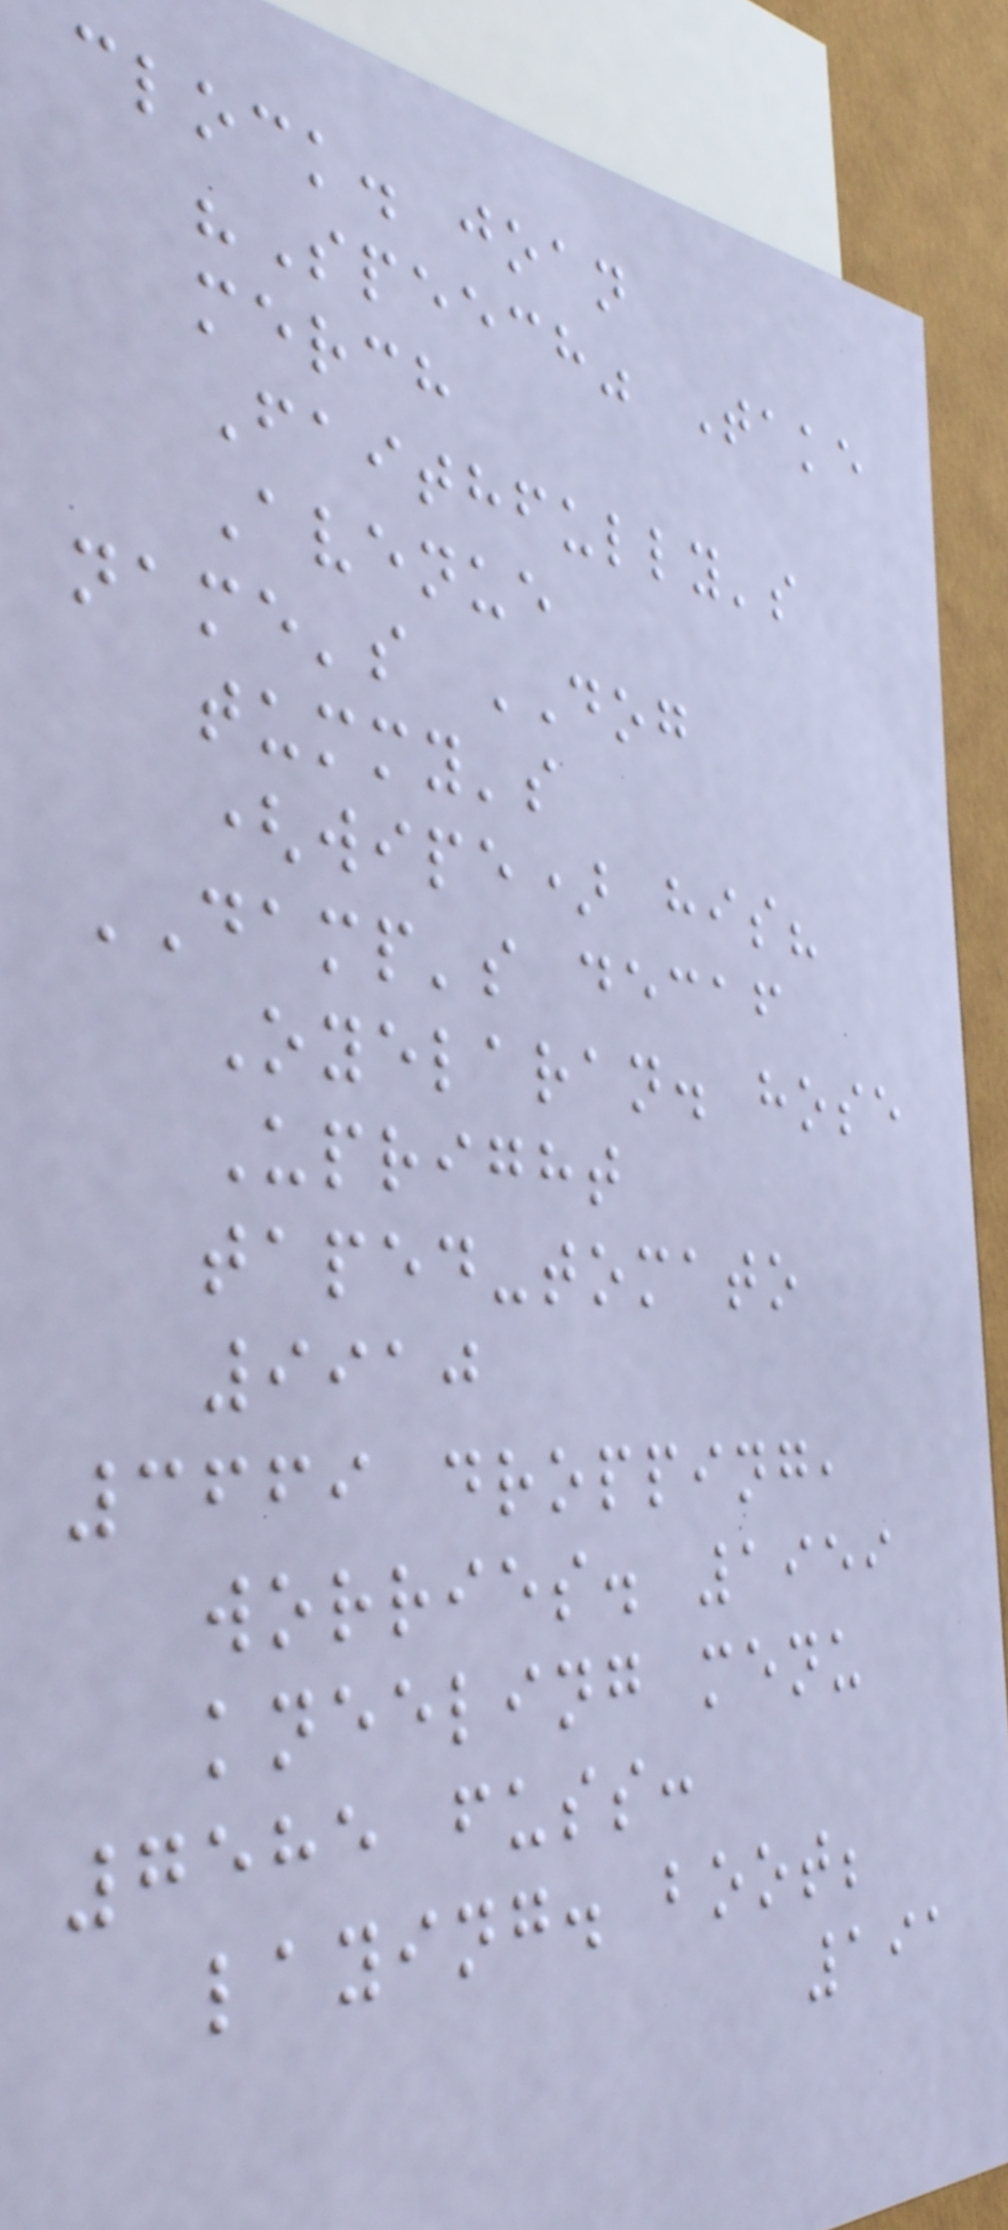clock. joan
"Speech" Take
merch
Faithfully's
Avenue
name's DOG
tummy's
(wipe) his?
DAMP's decaf
Oyelaran. hose
Upright
taped-tomato
9910
3669 dropping,
worries. 1959
kneeling menu
7585 fuss:
laying. boot;
191
